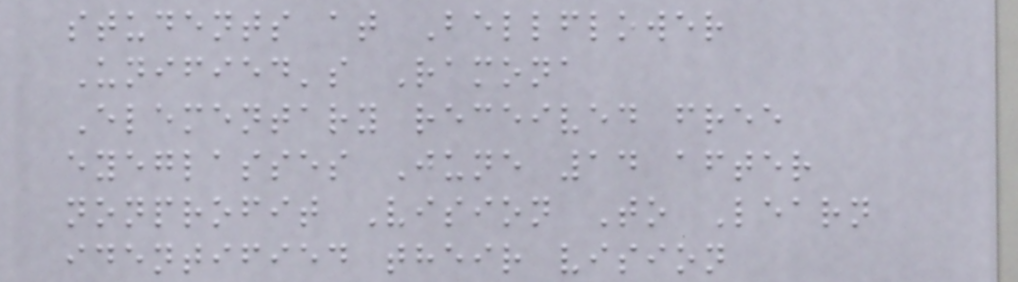students at Bellflower
Unified's Ramona
Elementary received free
eyeglasses June 14 after
nonprofit Vision To Learn
identified their vision
